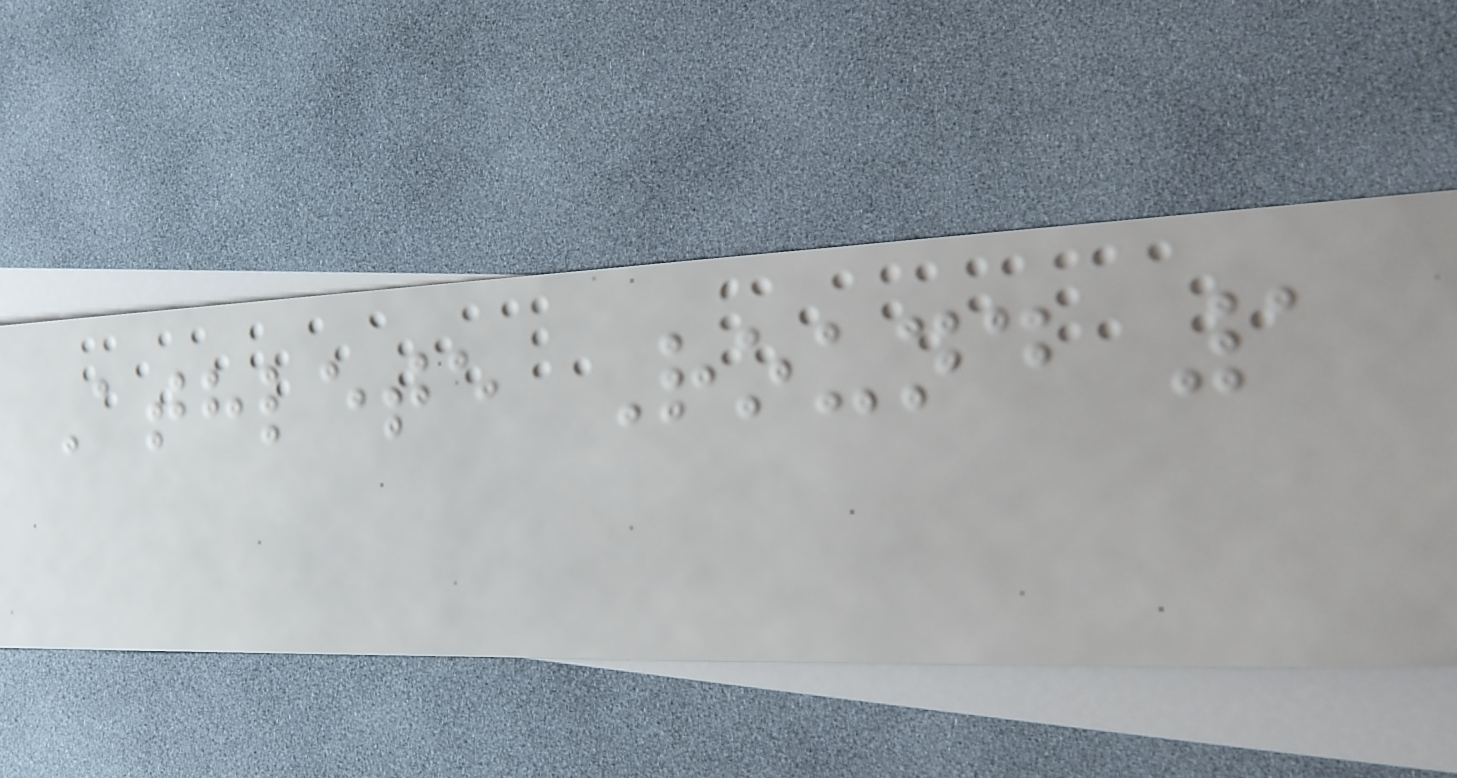Athlete Round 1
